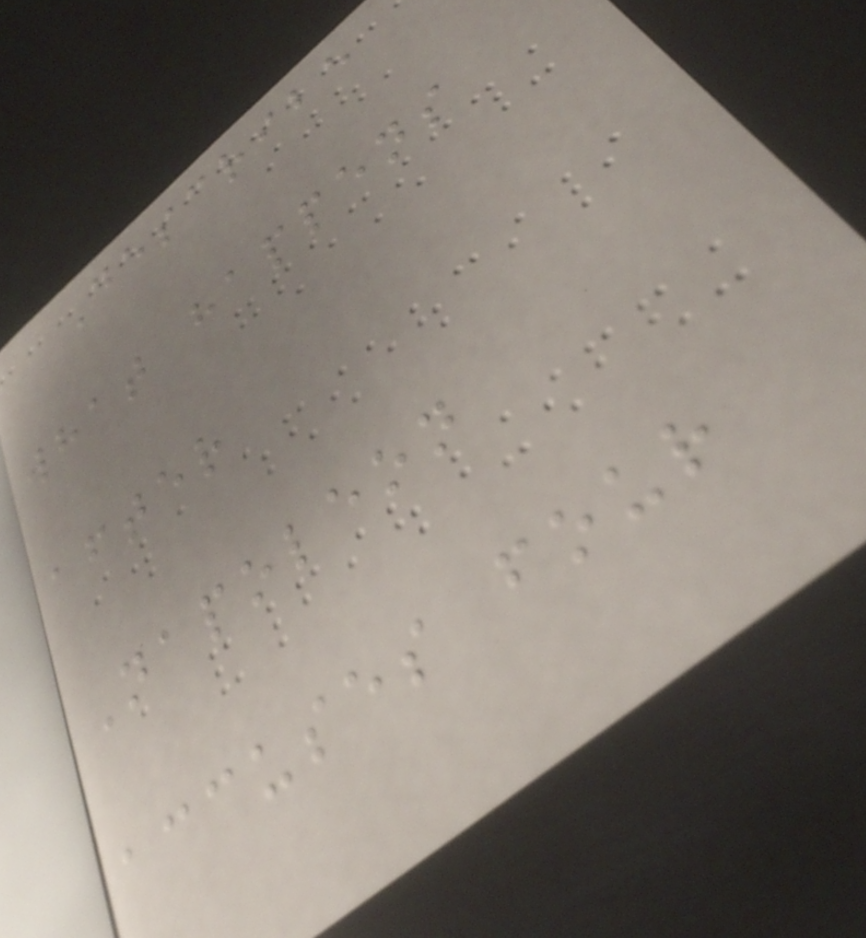Describe
what happens
after
Napoleon
accuses four
